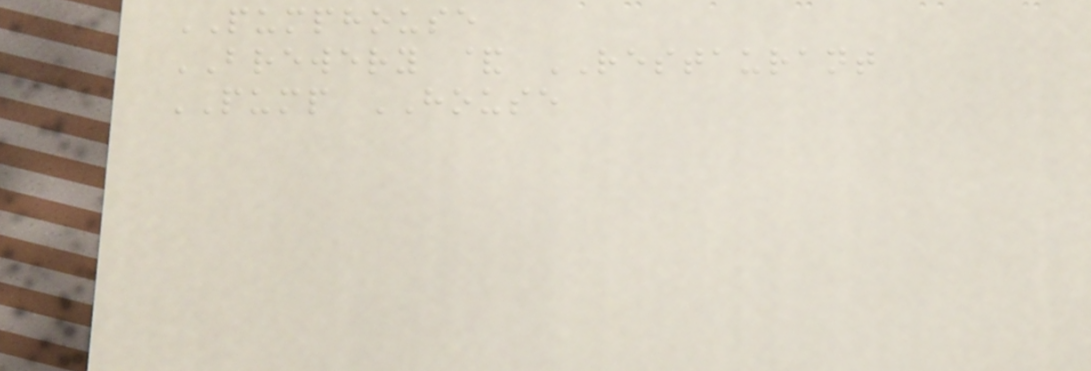PUMPHOUSE
BREWERY & RESTAURANT
PUMP HOUSE
